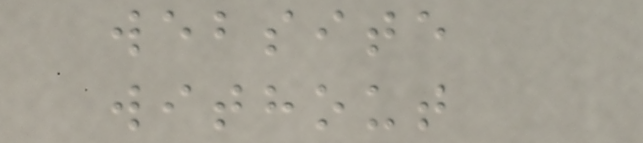website
without
